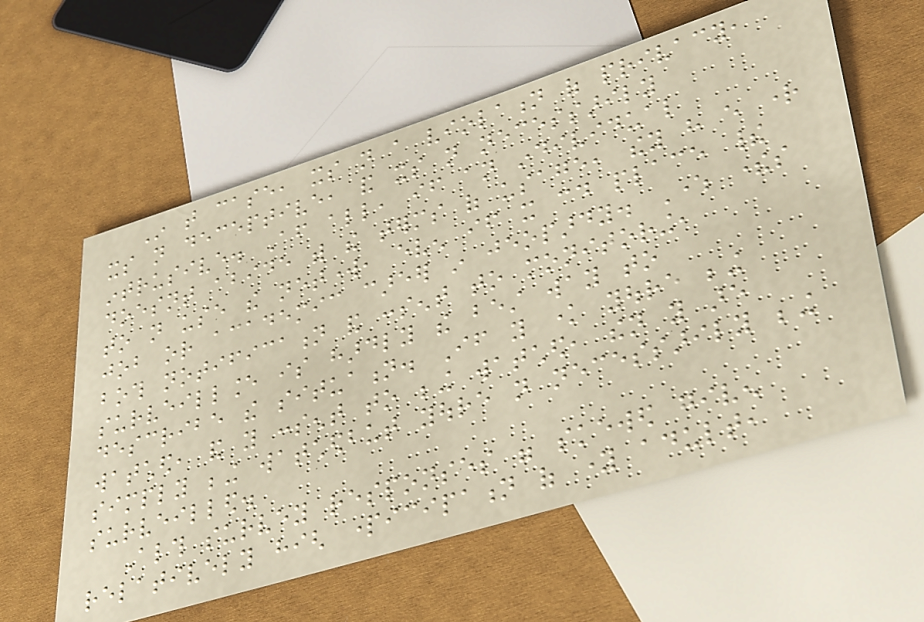In that case, its not a violation of privacy,
its not deceptive, and its not necessarily
intrusive. After all, if an individual
doesnt abide with the terms of usage, they have every right
to not use the network, even if it could place their
job or academic career in jeopardy. Where theres
both notification and consent to monitoring,
surveillance is hardly the best way to
describe the situation. If you know youre being
watched, and you consent to being watched, then you are
simply being watchedbut youre not necessarily being
surveilled.
Although survey responses were skewed given
relatively high participation of young adult,
